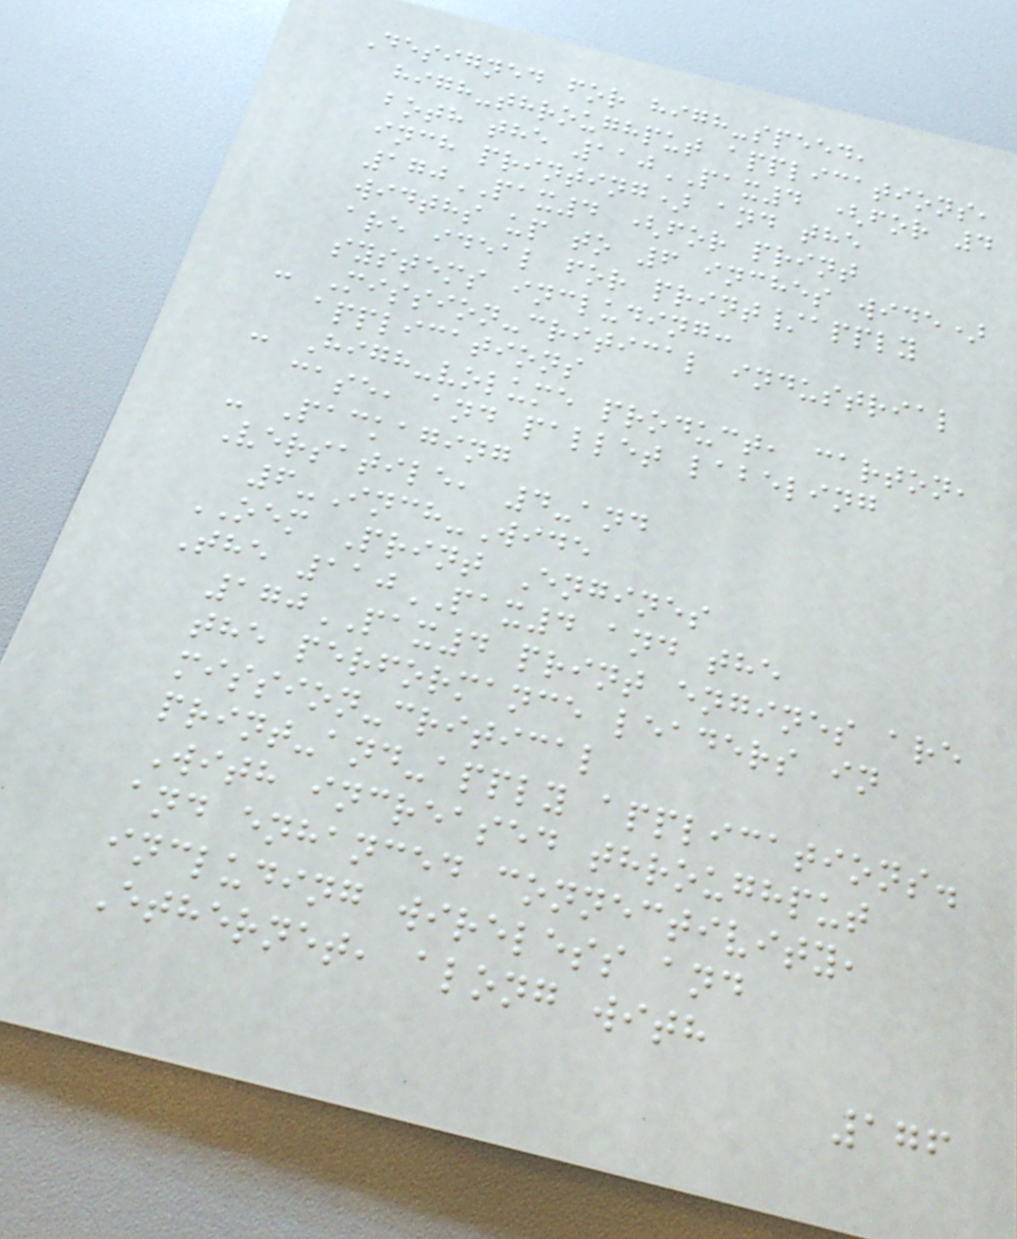Designed for high-speed,
high-throughput applications,
both the 110PAX4 (for 4
inch printing) and the
170PAX4 (for print
widths up to 6 inches wide)
are ideal for print/apply
systems including:
- Mission-critical industrial
applications
- High-volume product, carton,
case, and pallet labeling
- Packaging
Versatile, 4-and
6-Inch-Wide
OEM Print Engines
The 110PAX4 and the
170PAX4 print engines are
the performance leaders in
mission-critical
print-and-apply applications.
With increased throughput
and enhanced connectivity,
including wireless and
Ethernet, along with
176
